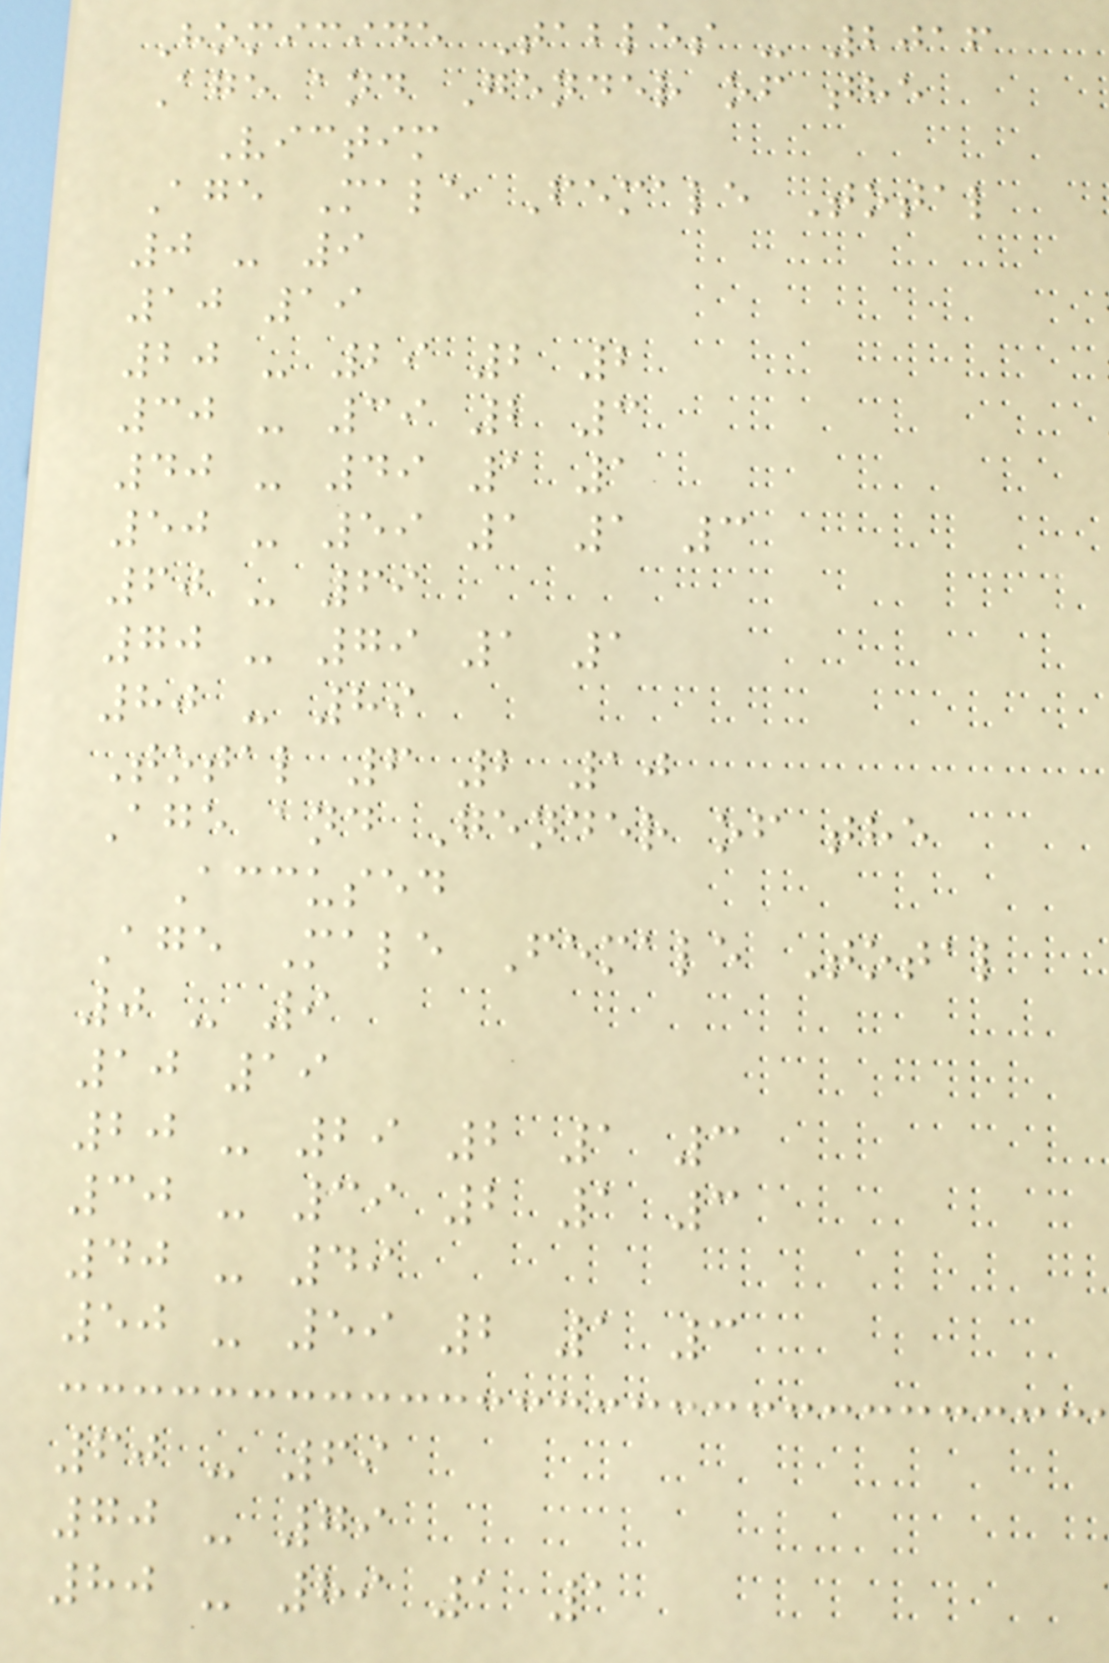Homicide Tables - 2016
Age and Gender of the
Victim
Age Male Female Total
0 - 9
10 19
20 - 29 2 2
30 - 39 2 3
40 - 49 1 1
50 - 59 1 1 3
60 - 69
70 - 79 1 1
80 - 89
Total 6 2 10
Age and Gender of the
Accused
Age Male Female Total
0 - 9
10 19
20 - 29 2 1 3
30 - 39 2 1 3
40 - 49
50 - 59 2 1 3
60 - 69
70 - 79
80 - 89 1 1
